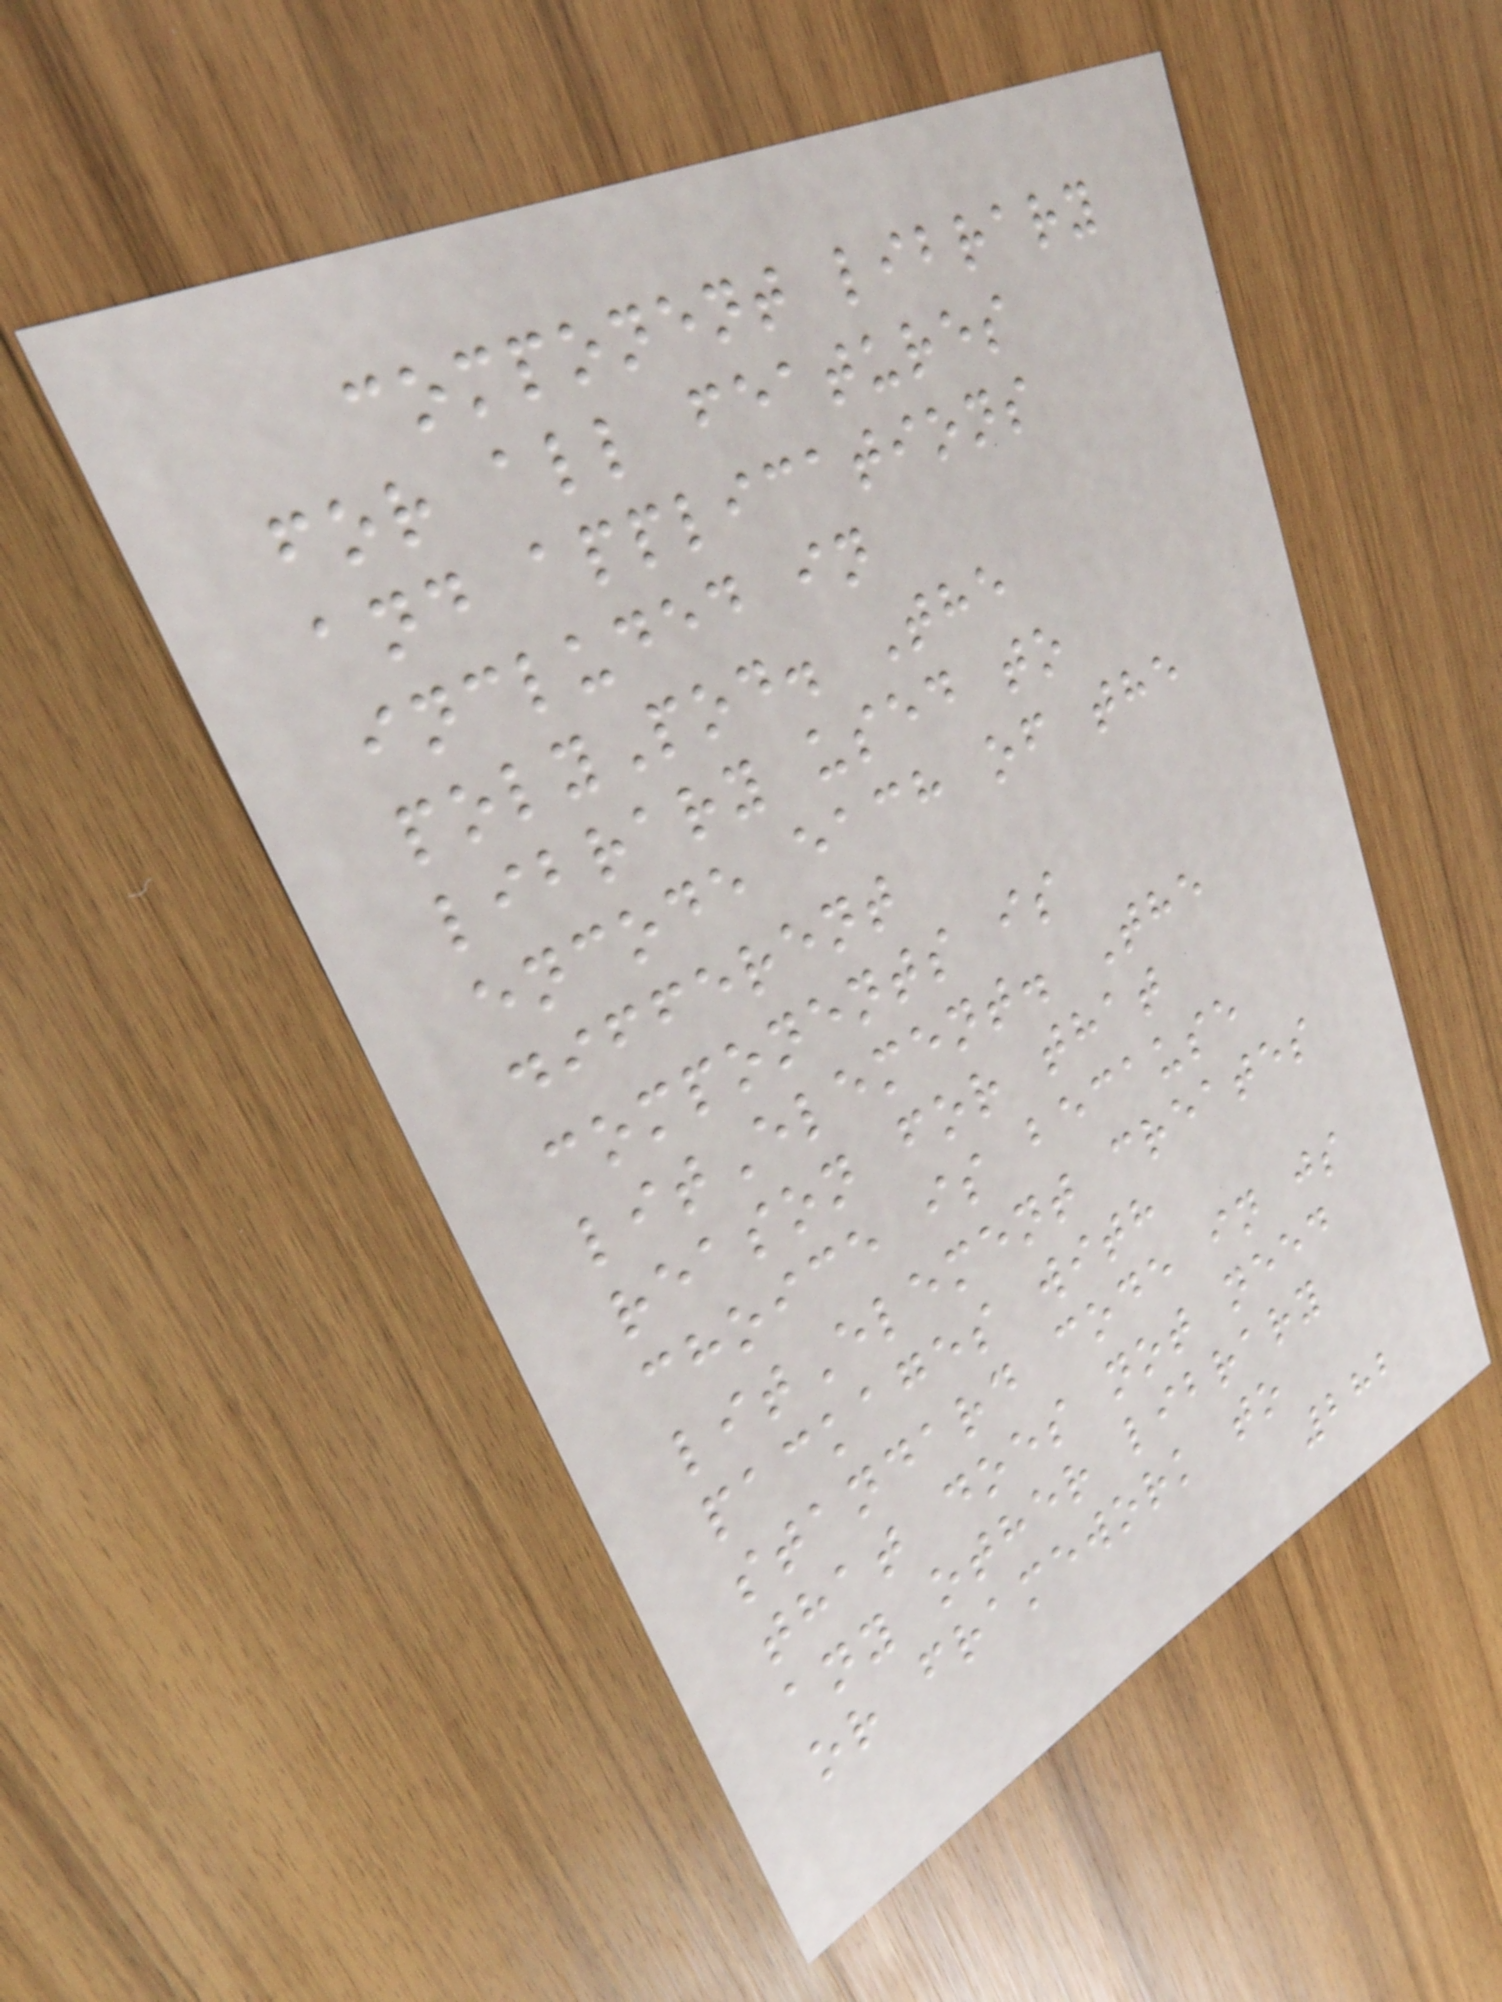component library
for all features
and applications
included in
polyPod. The
library used to
encode each of the
different
components is
litElement. The
reason for that
choice is because
litElement creates
packages with
standard code in js
that does not need
any other library
or framework to
282
